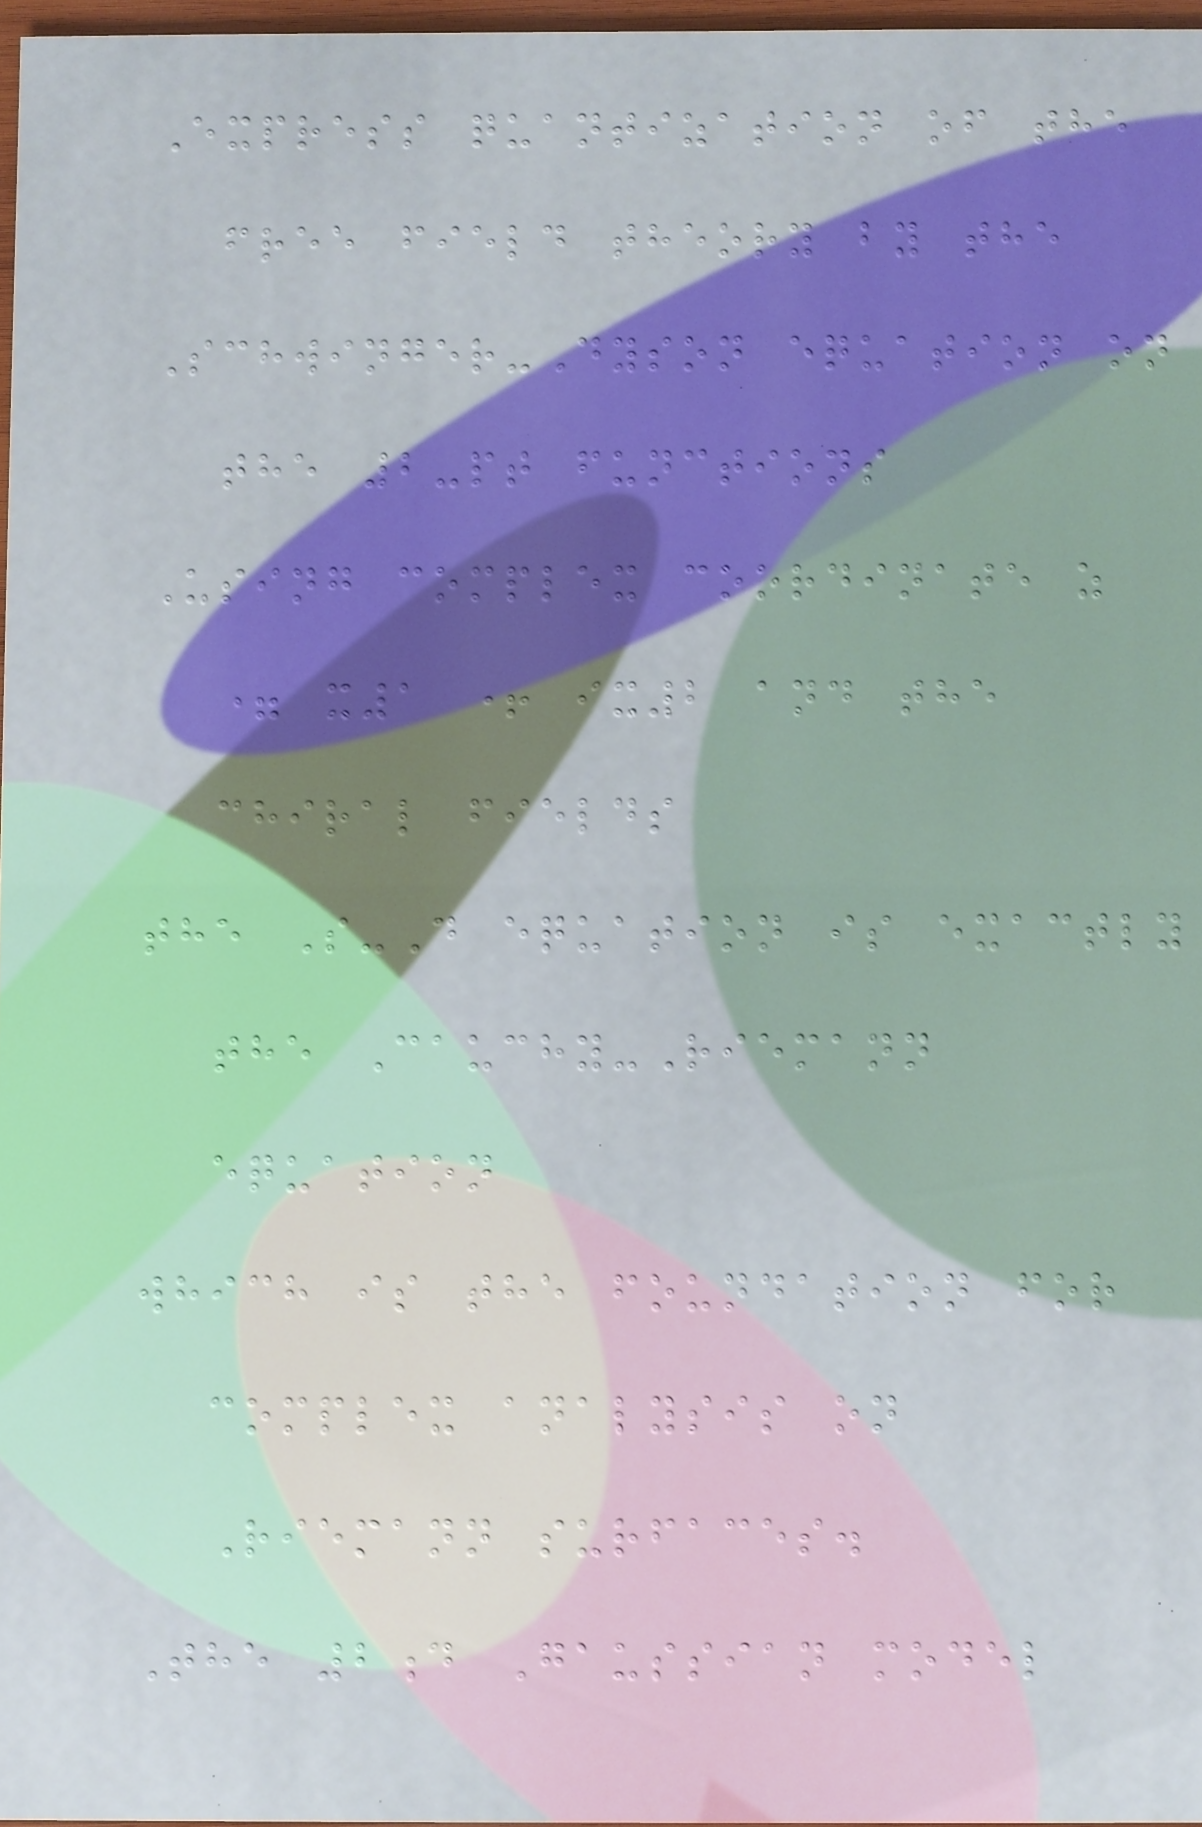Express quantization of the
free field theory by the
Schwinger-Dyson equation on
the 2-pt functions
Using complex coordinate z
= x1 + ix2 and the
chiral fields
the S-D equation is exactly
the Cauchy-Riemann
equation
which is the foundation for
complex analysis on
Riemann surfaces.
The 2d Gaussian model
